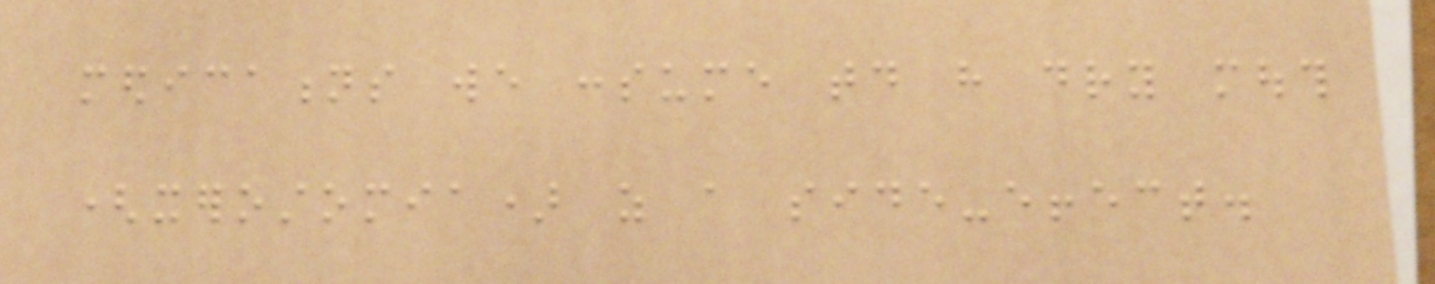medications we consume today have dry mouth
(xerostomia) as a side-effect.
